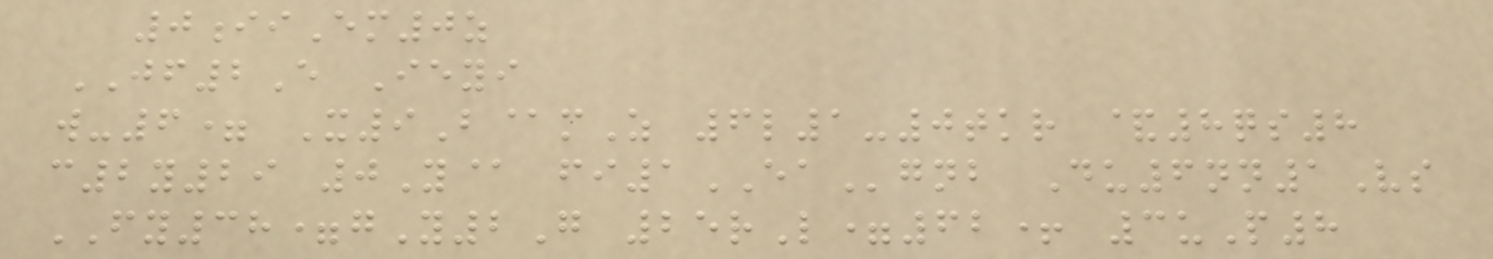0iiEm0z
JF2E Ieyi
w-6= X9B@mZ 6l1-0tkr &8qs8
c2y29 0Y@ fi1EAgnb Du6nn1Vs
FY38=gY2G 25rL=62+ 3uP8
